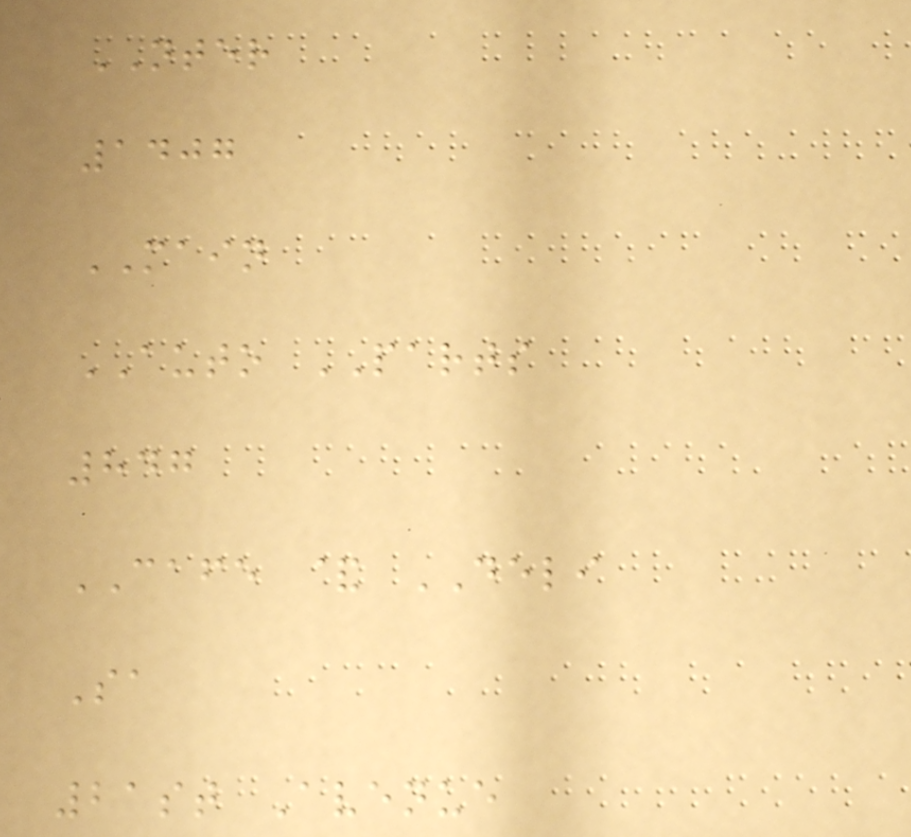NTER
1407
MAIN
AUTO PARTS
847
CAFE & DELI
Sa
21st Avenue
